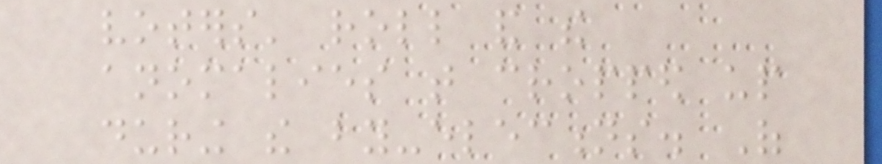voters' roll and the
anomalies that cropped up
during the by-elections. Of
